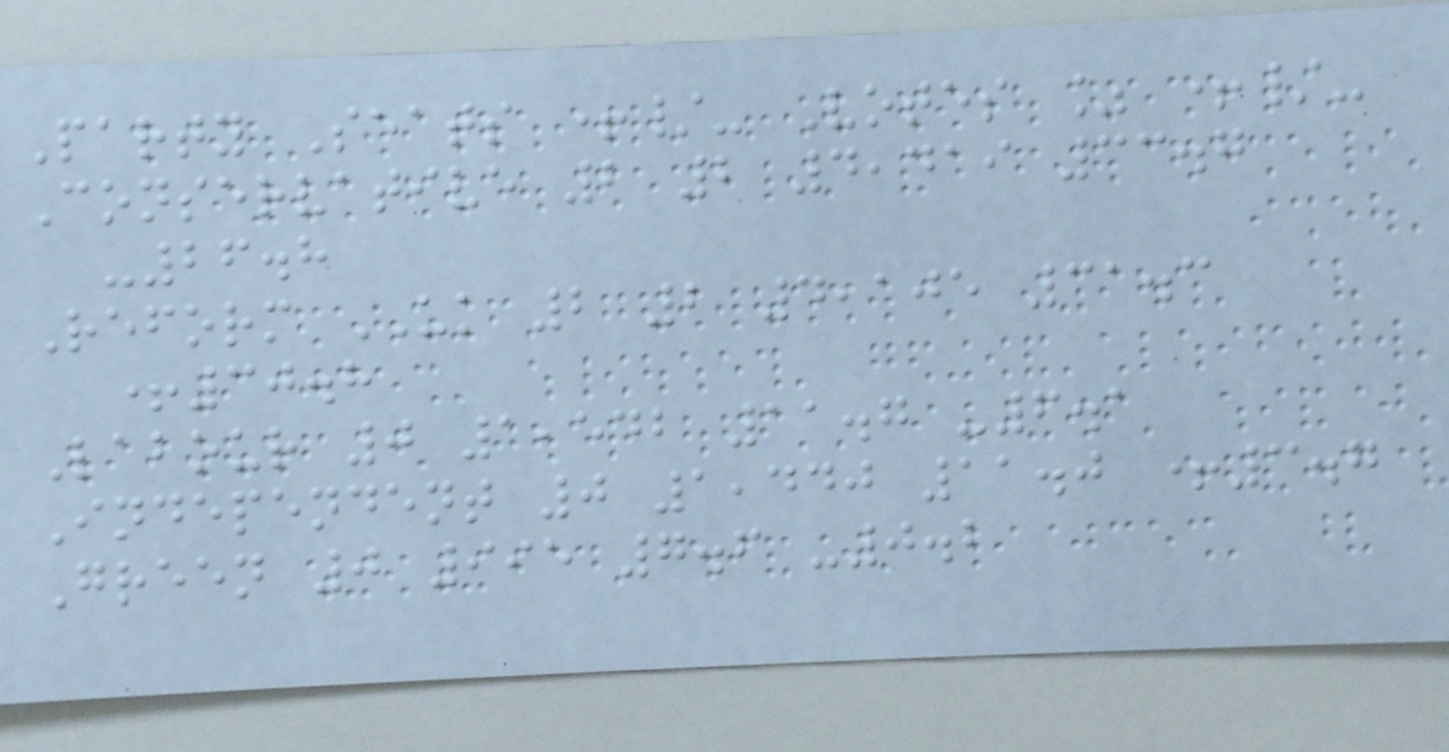Party Seats +/- Votes % +/-
Conservative 2 2 4,419 33.7
-26.8
Reform UK 2 2 4,105 31.3
+30.8
Labour 0 1,542 11.7 -6.1
Independent 0 1,440 11.0 +3.7
Green 0 995 7.6 -0.2
